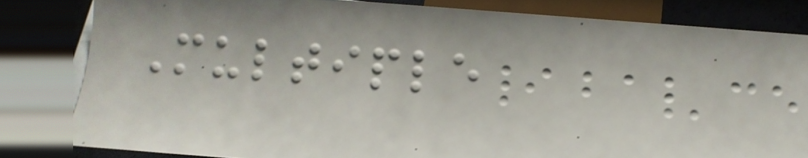Multiple
